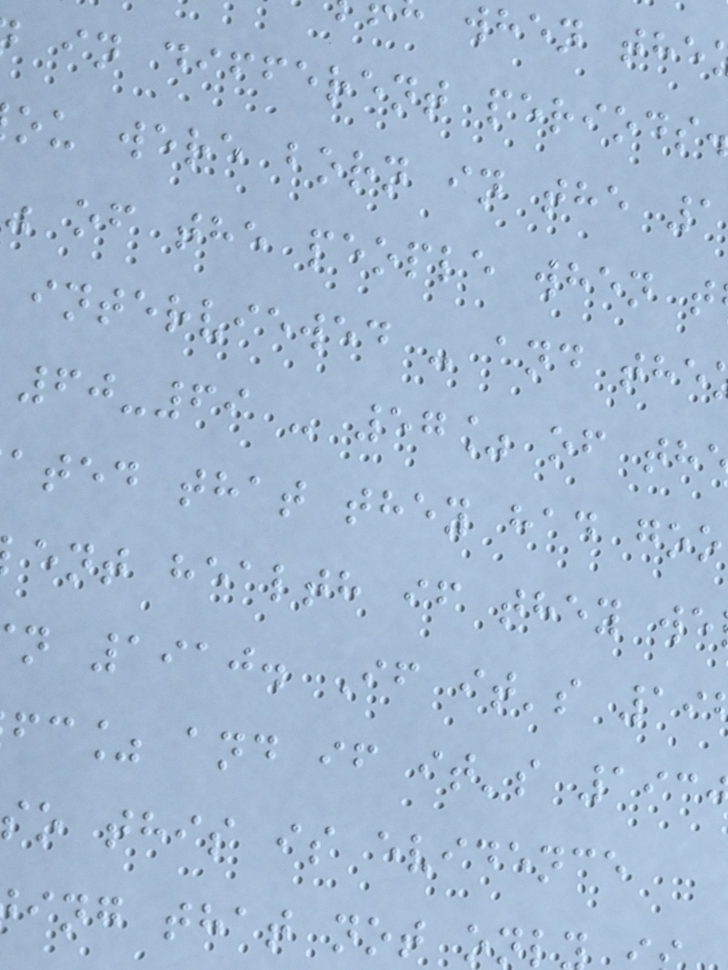when the
in different periods
ou were born in the 1
of the people when t
interviewed - and the
60-69 - 57% of th
ated that they had goo
ent health if they we
n 1910. If it's 19
fc% and if it's 193
o this is evidence
ing that not onl
